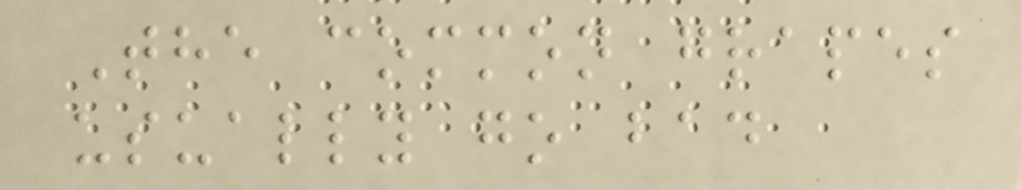The common grapes
usually go bad
